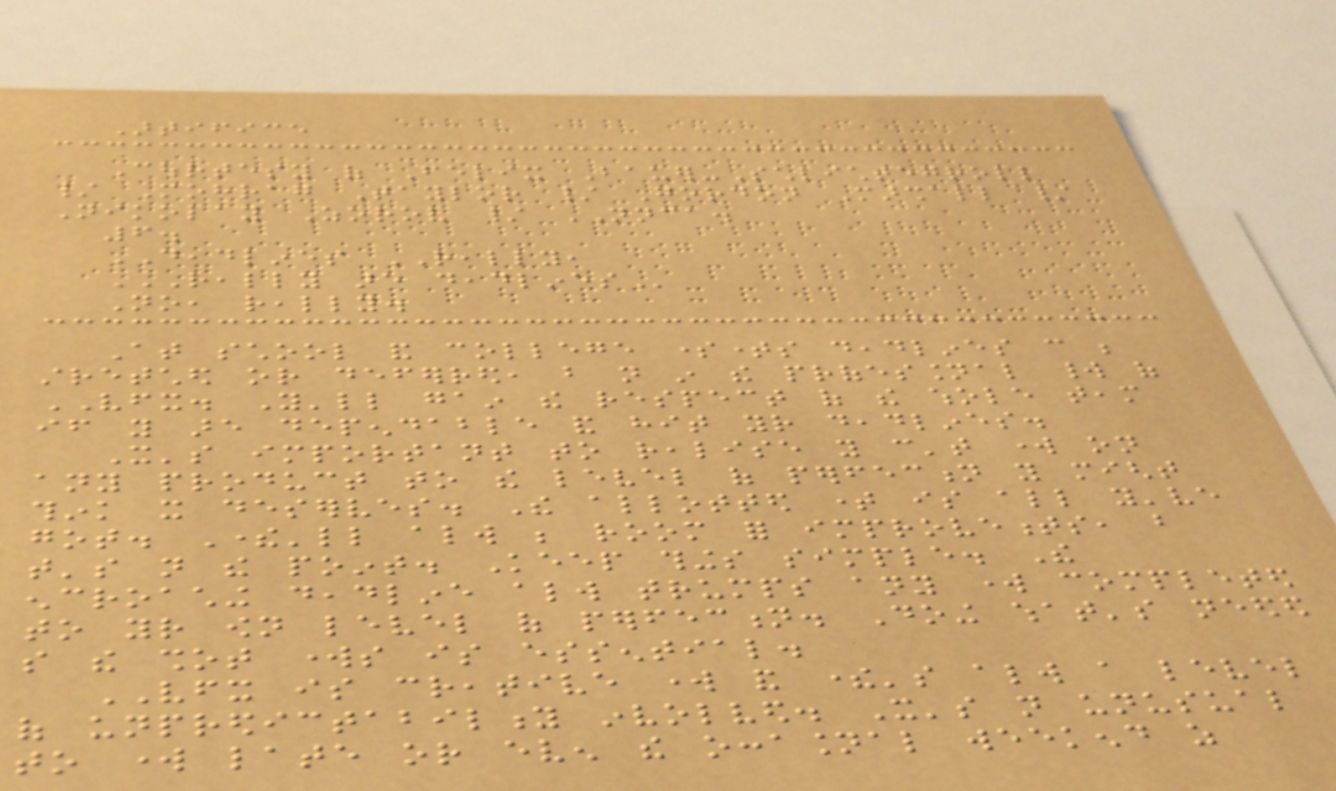Artifice
Courtesy of Felix Bauer-Schlichtegroll
/ Mohrag Taylor / Gordon Marshall /
Nikolay Zorov / NNCA.
6.
DEADLINES REALLY,
REALLY ARE DEADLINES
No, really.
At school and college sometimes deadlines can be
stretched or deferred, but not in the professional world of
VFX. You'll gain the respect of the whole team
if you are dependable and hit your deadlines.
It's important to realise you can't work on
any product to the level of perfection you might
think it deserves. The allotted time is all you've
got. There'll always be room for improvements, but
that's not the point. Keep things simple. The
encroaching deadline always trumps any work completed
to your own level of perfection. Doing what's needed
so the shot works is essential.
VFX is creative work and there's always a level
of unpredictability involved. It's not unusual
to work late or even the occasional weekend as
